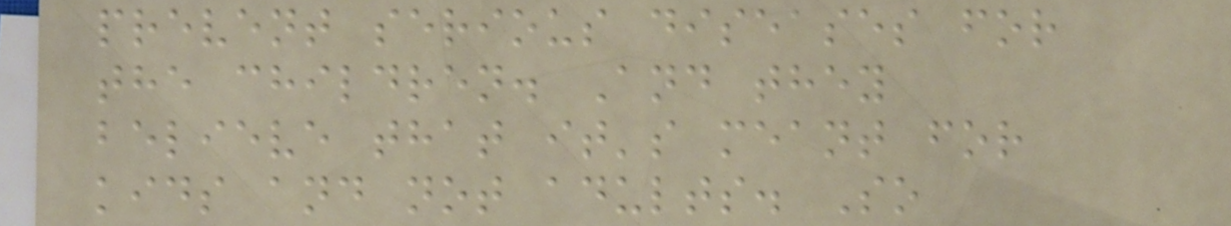prevent serious diseases for
the children. And they
believe that it's meant for
kids and not adults. So
